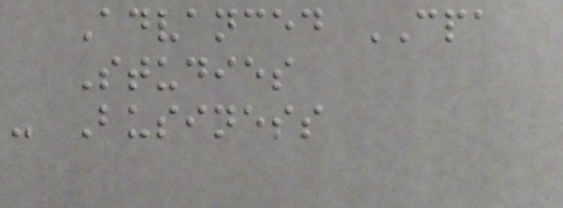Advanced CPA
Studies
- Business
